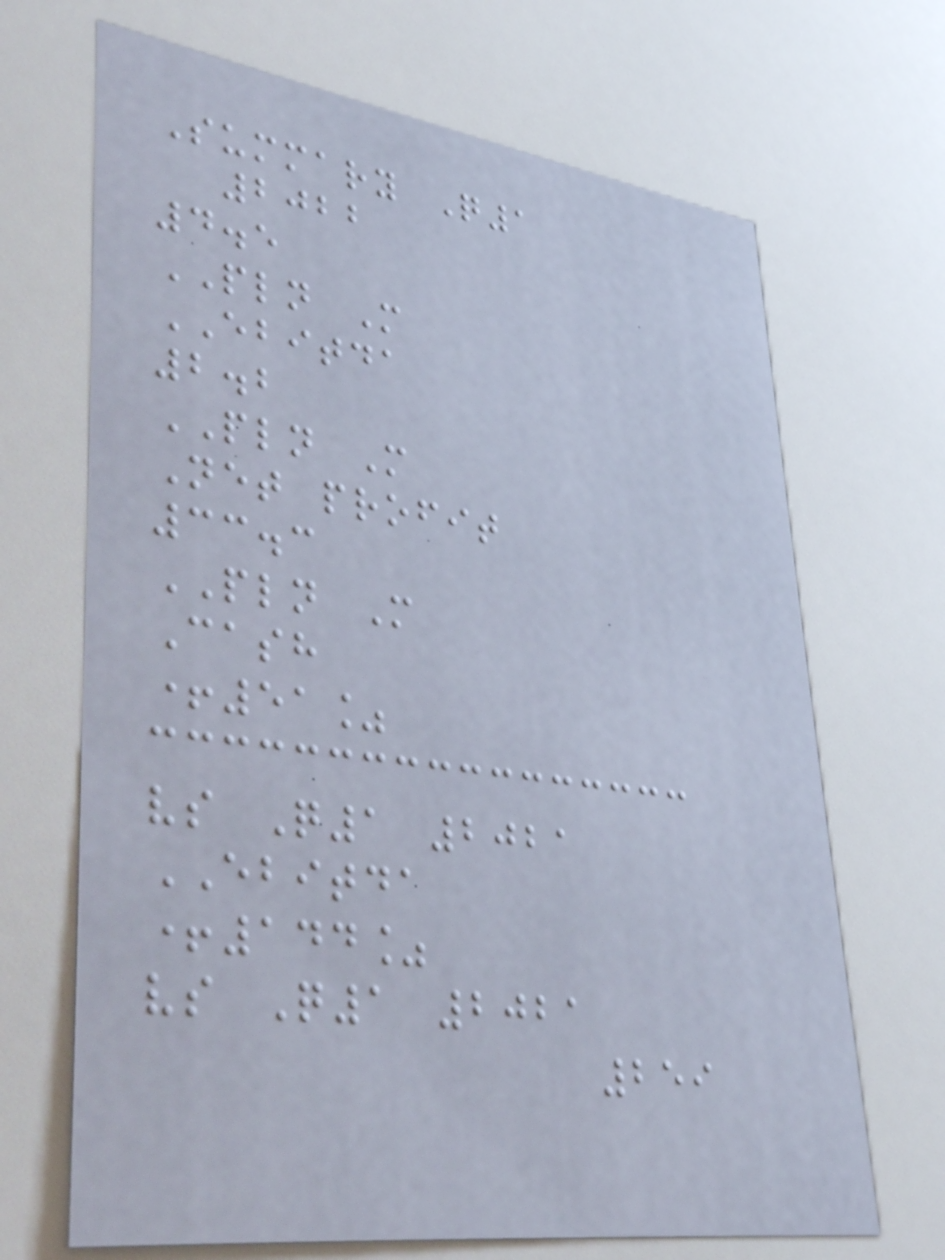Summary Q1
2022
4.5
PLN M
EBITDA
2.2
PLN M
Net profit
33.3
PLN M
Cash
+51%
vs Q1 2021
EBITDA
+144%
vs Q1 2021
259
